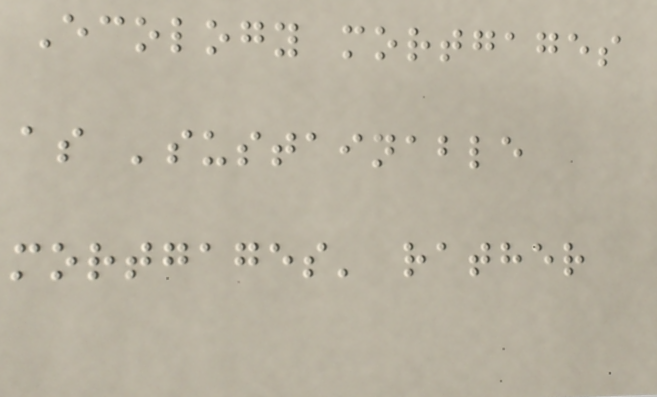Ecology mortgages
as 'sustainable
mortgages' rather
